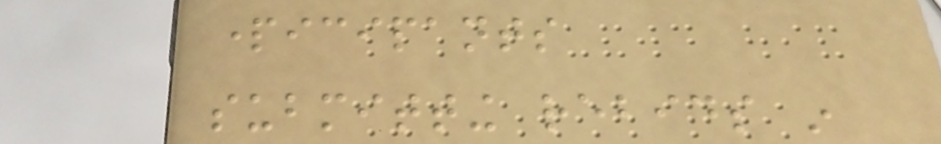participants
submitting rebids in
